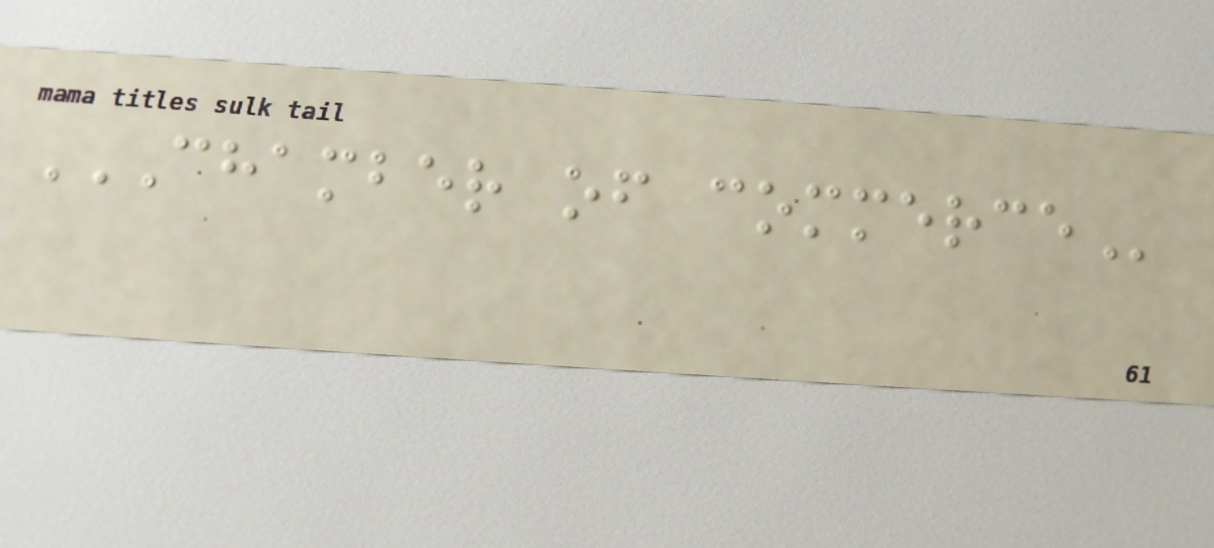CHAMBER OF COMMERCE
